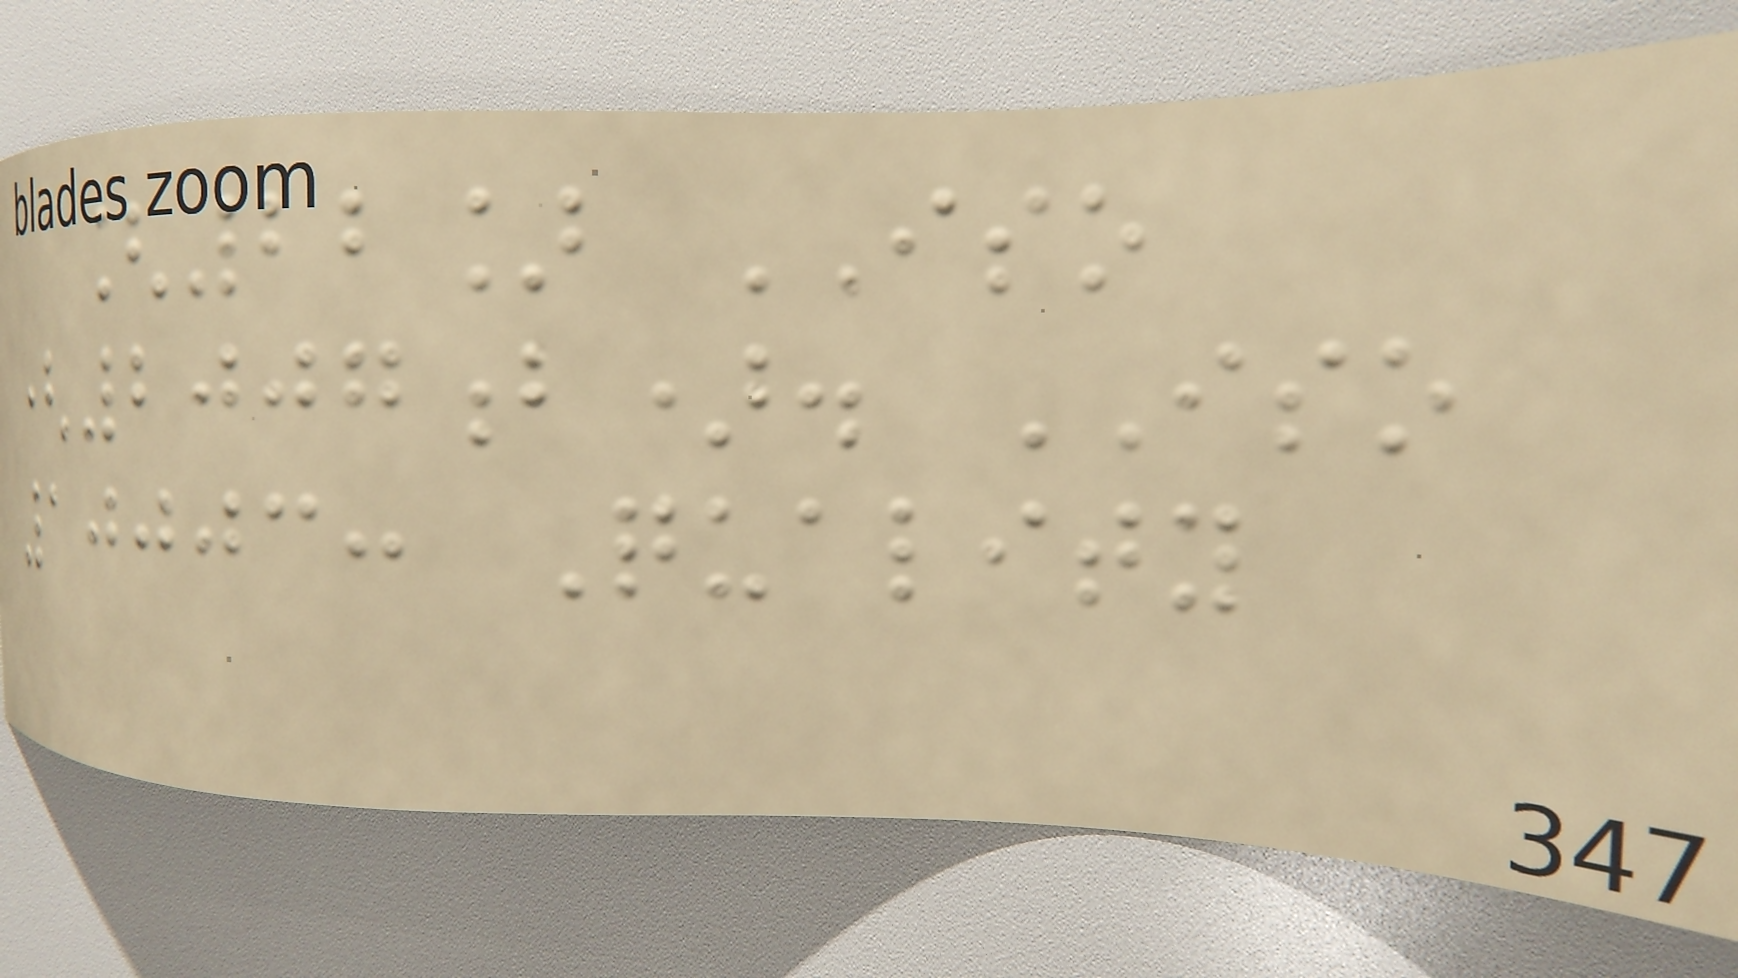[22] ISO
(2007b). ISO
10003: Quality
